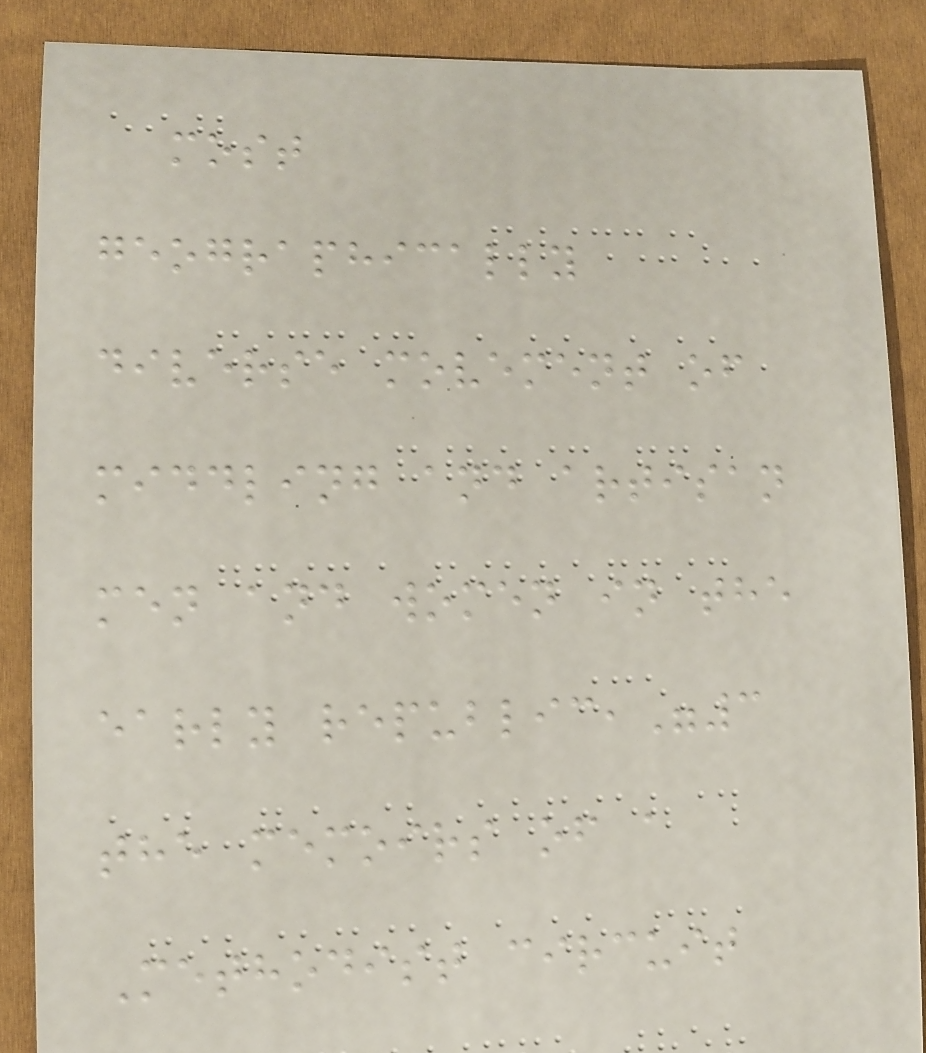most
geographically
diverse movement of
middling and artisan
men and women in the
early republic,"3
the memoirs of a
Methodist circuit
